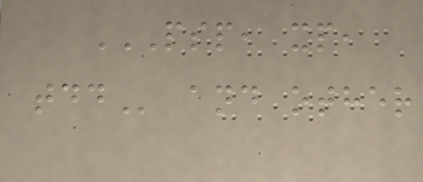PSP, XP,
TDD and other
